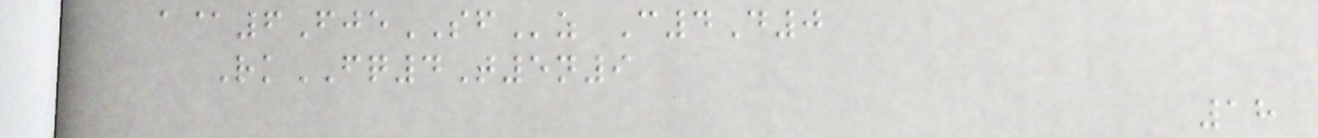a@6FjeSFz C4D0
RkFQ4T5n9
18
